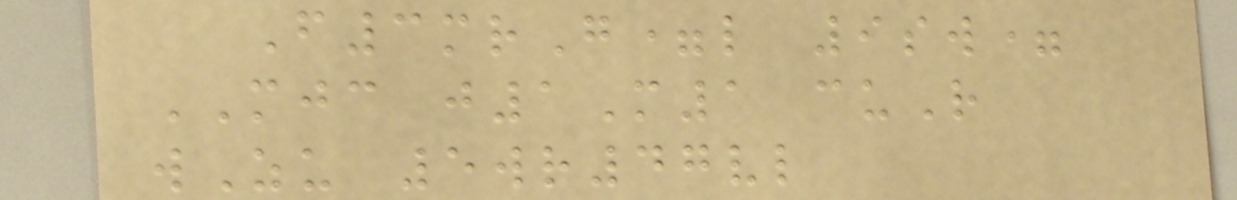F3mrG=l 9sw=
MJC j1M1 cuR
wZu 5wr47vl
